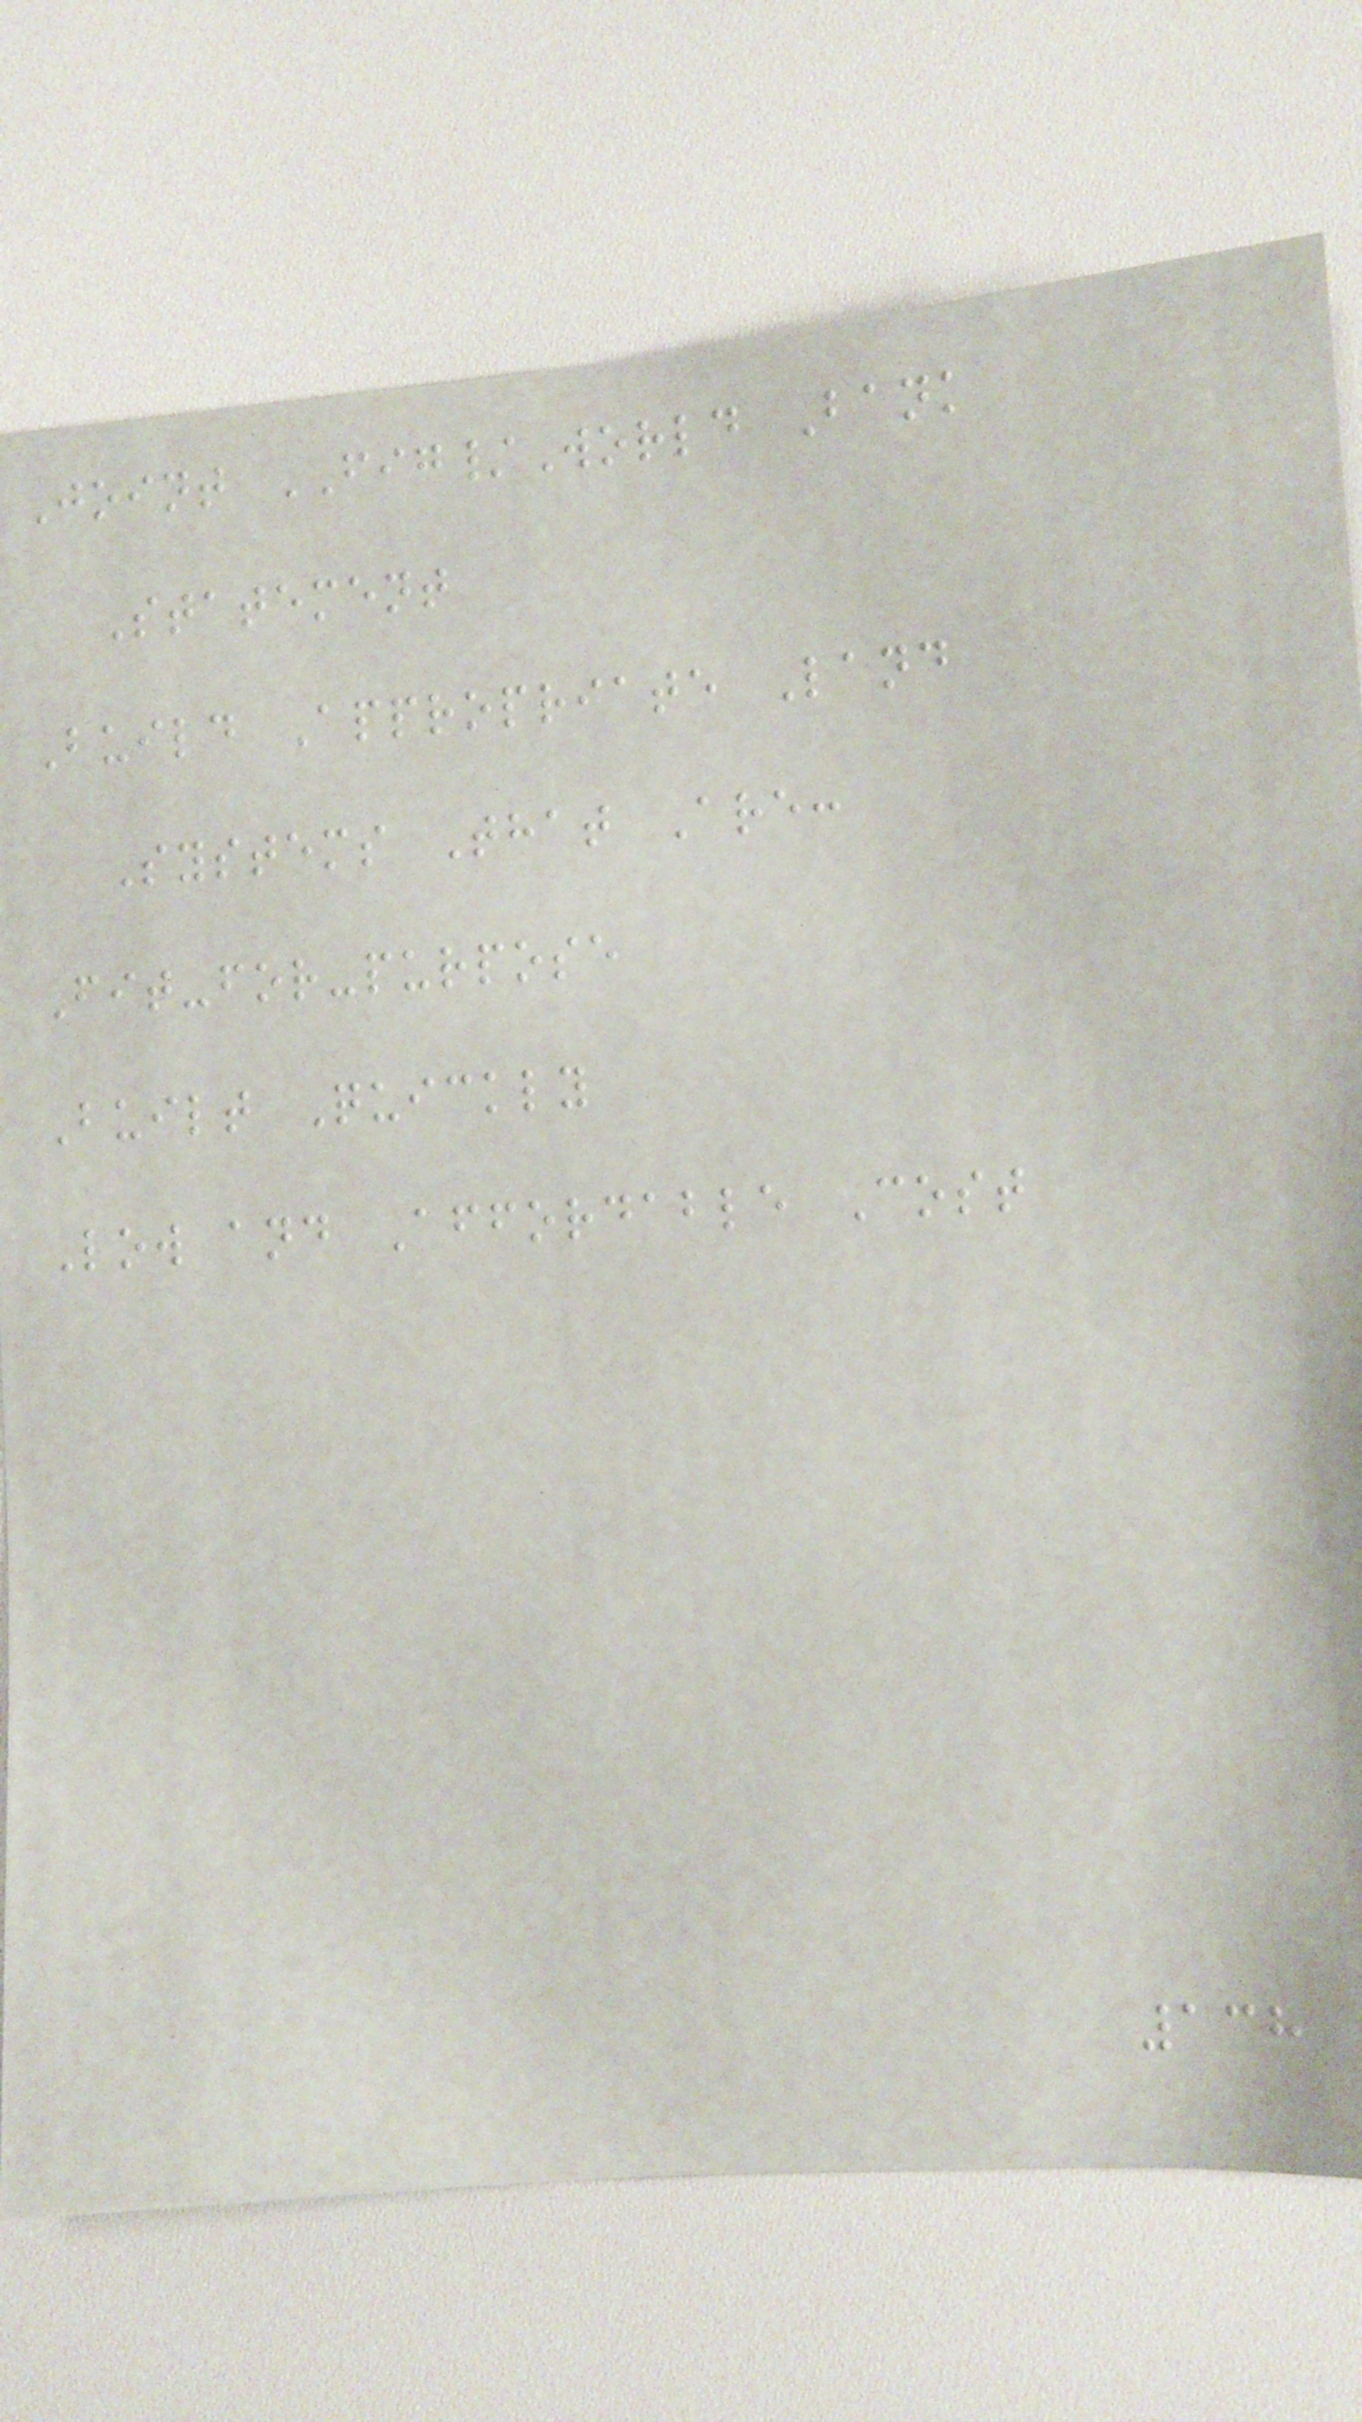Joint FIG/World Bank
Statement
Build Appropriate Land
Systems That Are:
Fit-for-purpose
Built Quickly
Low and Affordable Cost
138
